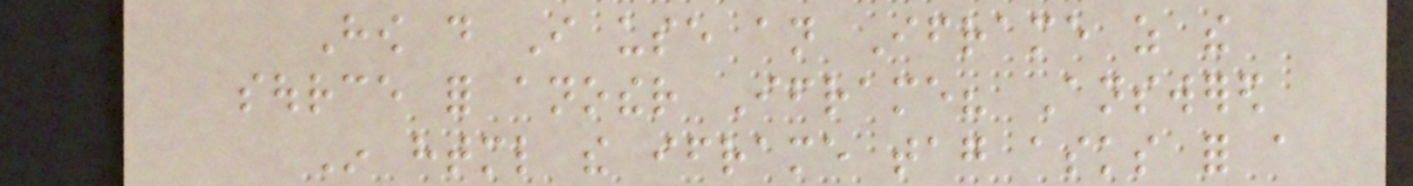How do I use an Iframe as the
source for another Iframe? Answered
In html the iframe tag asks for a
